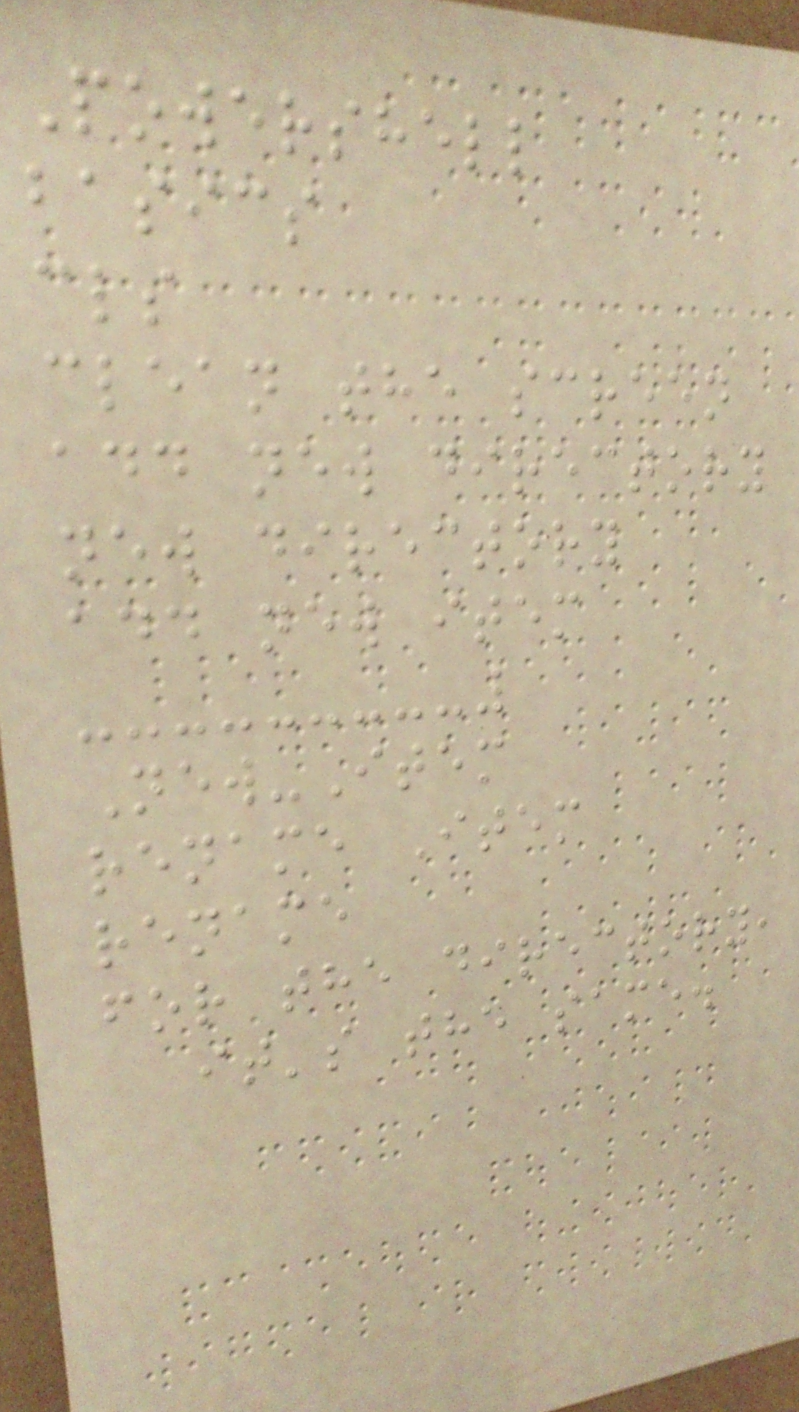Powershell
basics
cls
clean the screen
add new directory
new directory
add new item
New-Item
rename Item
rename
for the directory,
it's the same.
